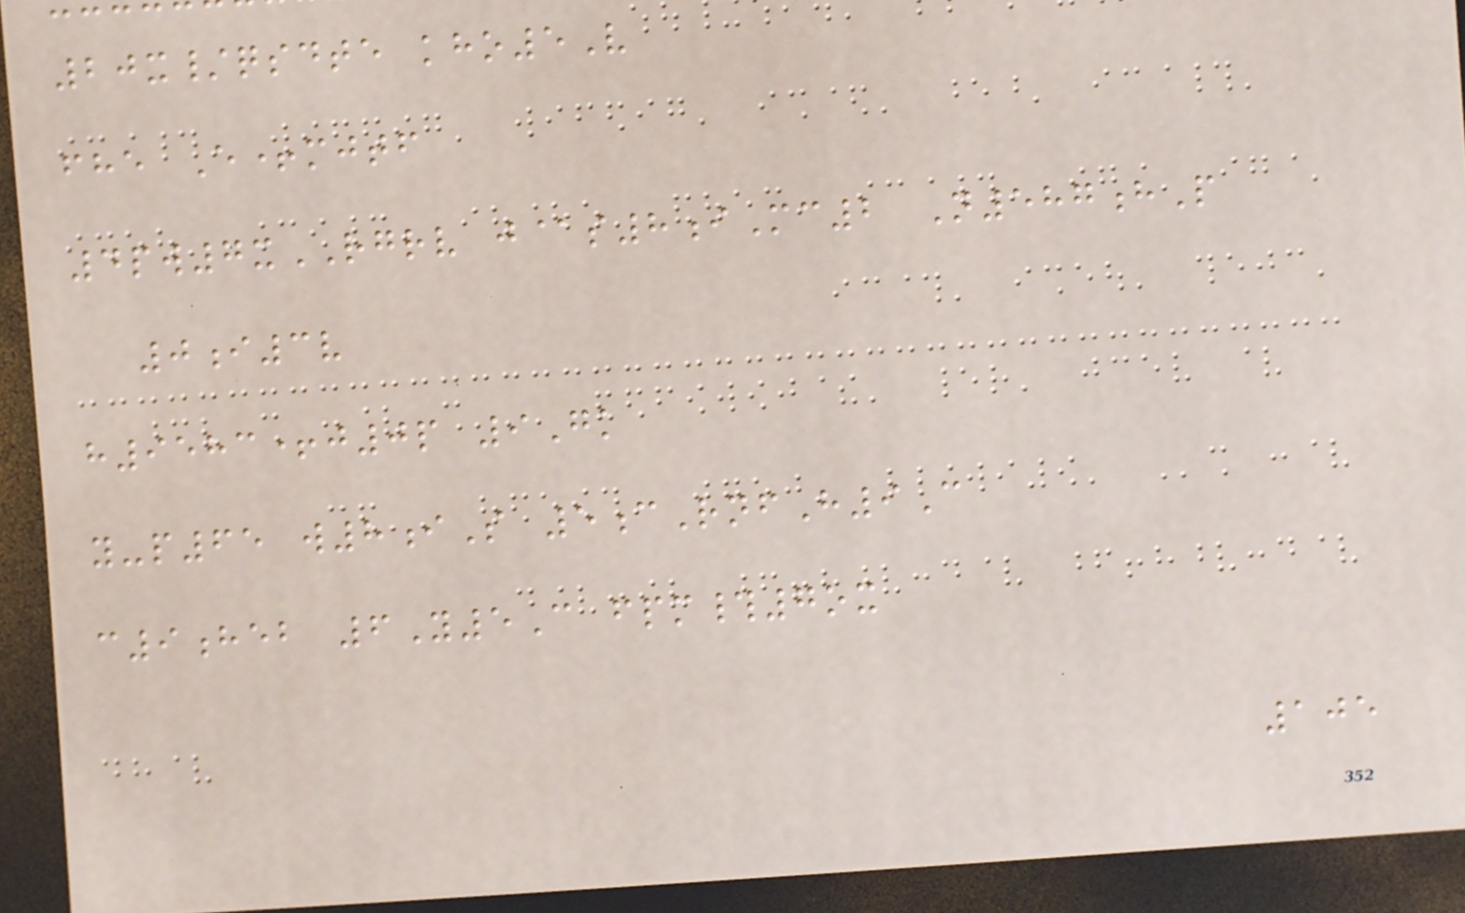20x/qsdte kho5V
fhe E+mjtf
4pw7xRGRV j@s8iMc2 N587hP
0i3v
h9583+j0p 9Gk
y-p65 w8iS 5cRnfH9C
c9heb 6Y5C fpm#7ox
105
